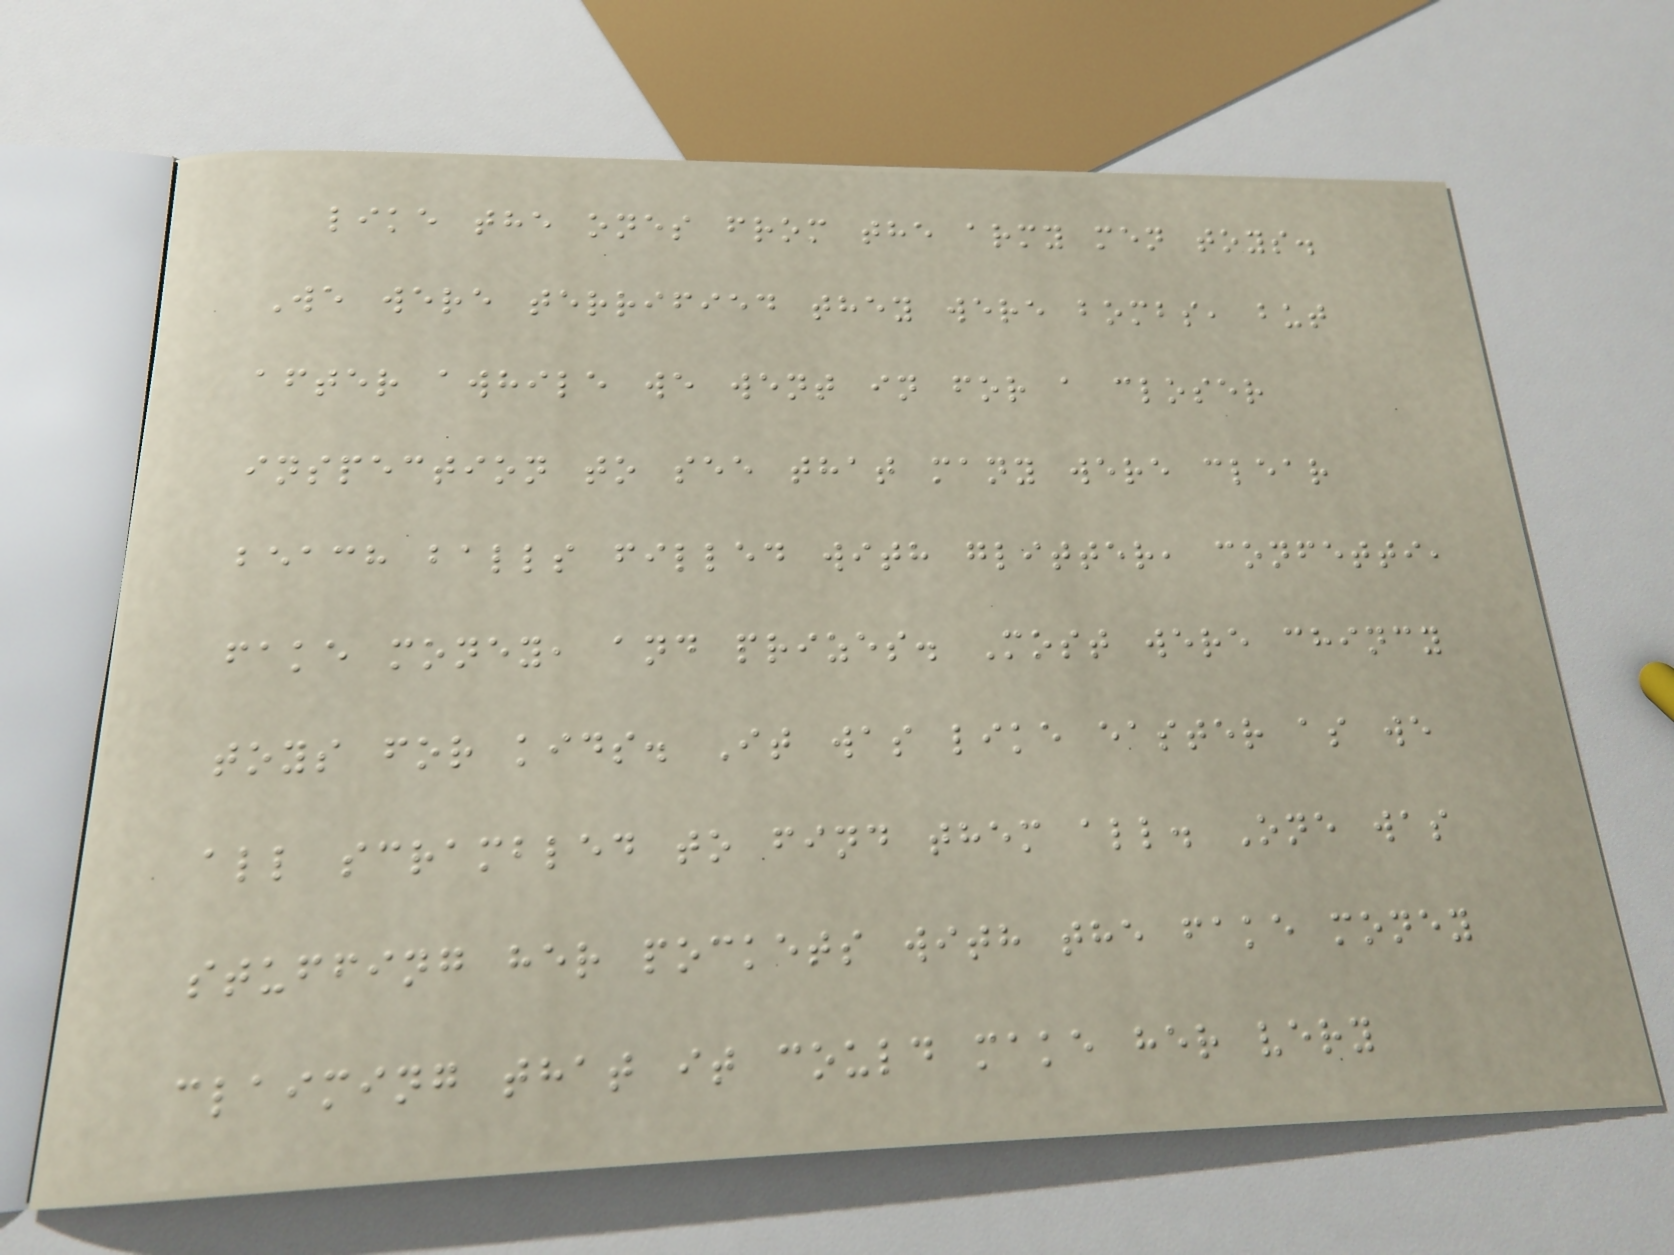like the ones from the army men toys.
We were terrified they were bombs, but
after awhile we went in for a closer
inspection to see that many were clear
beach balls filled with glitter, confetti,
fake money, and prizes. Most were chincy
toys for kids. It was like easter as we
all scrambled to find them all. One was
stuffing her pockets with the fake money
claiming that it could make her very
